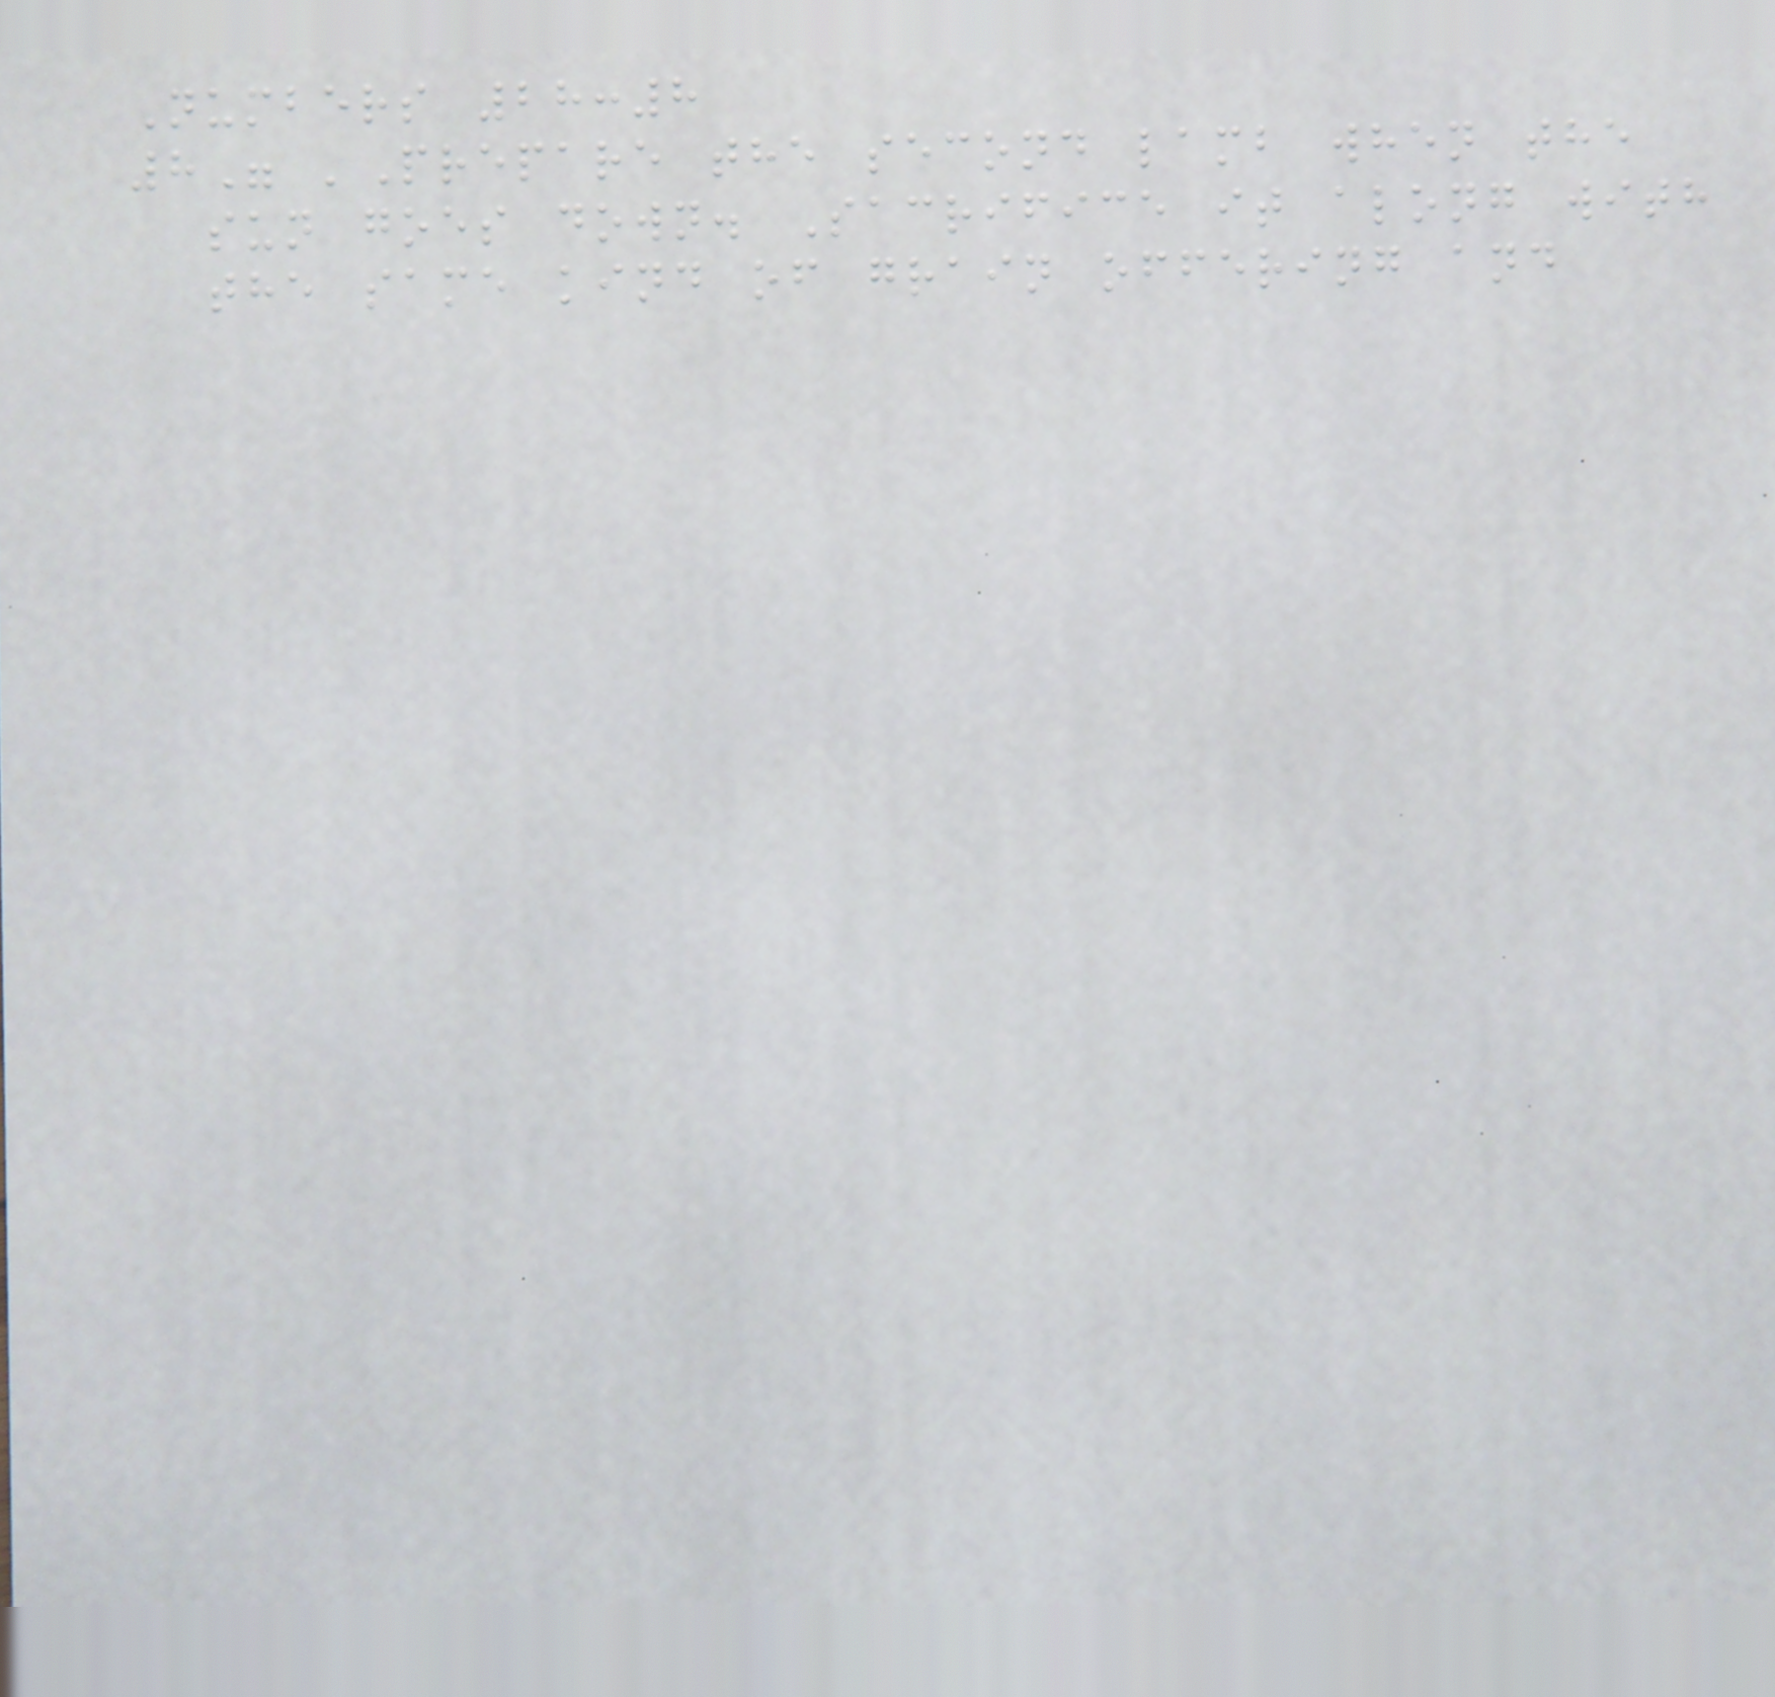Numbers 28:8
8" 'Prepare the second lamb when the
sun goes down. Sacrifice it along with
the same kind of grain offering and
